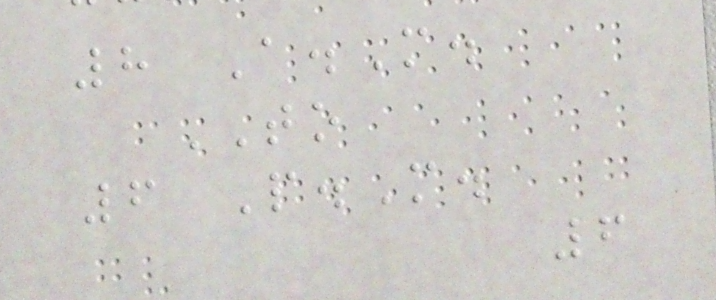8 A.M.
TO
6 P.M.
6
